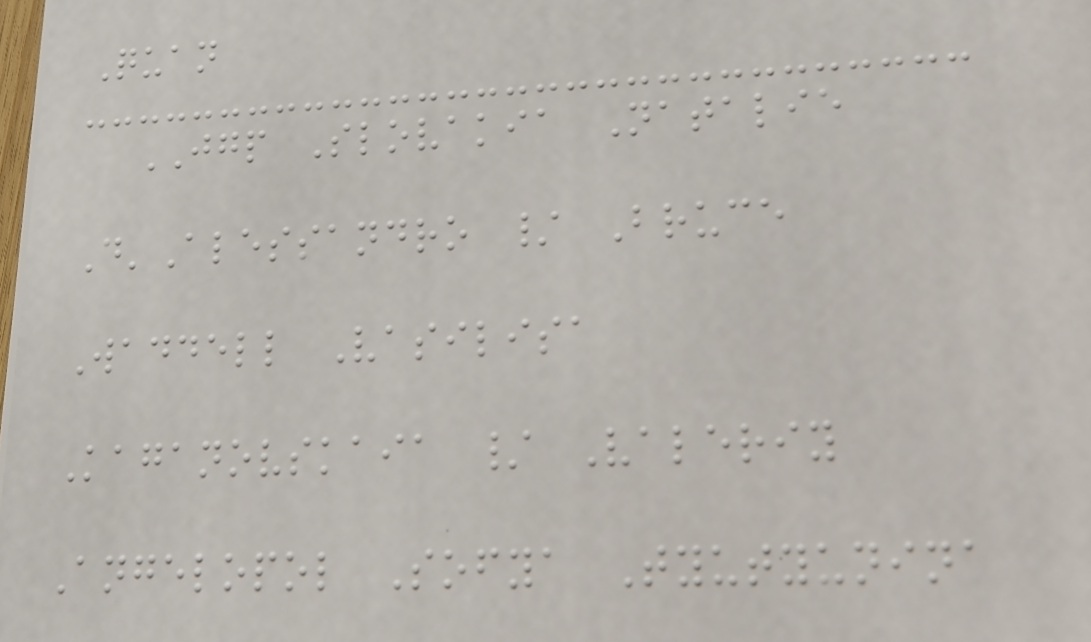Quan
JGP Slovakia Natalie
D'Alessandro / Bruce
Waddell Vasilisa
Kaganovskaia / Valeriy
Angelopol Sofya Tyutyunina
